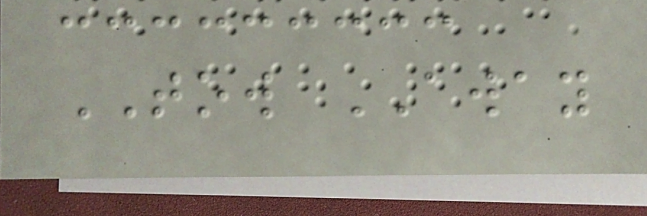TOW AWAY
